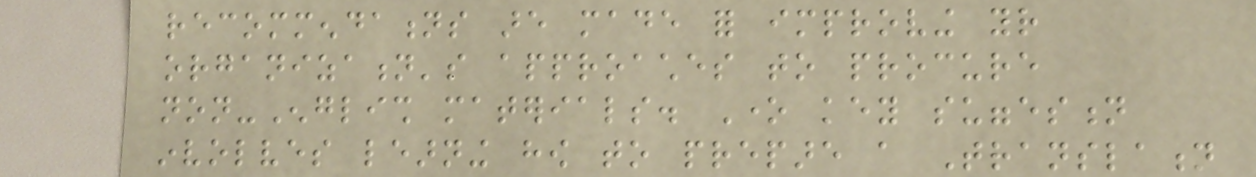recommendations are made for improving your
organization's approaches to procure
non-English materials. One key suggestion
involves learning how to prepare a Translation
